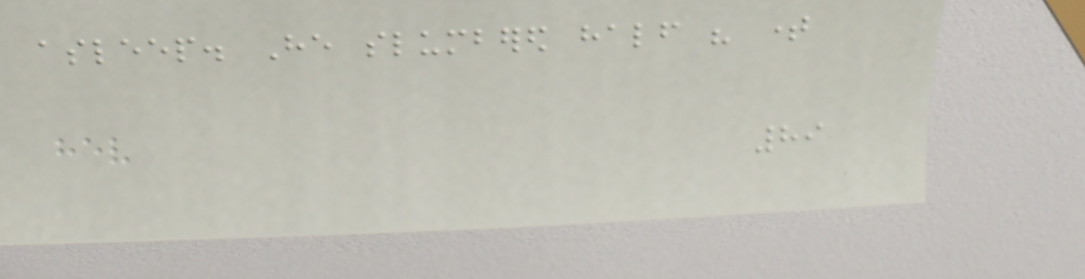asleep. He slumbered half his time
89
